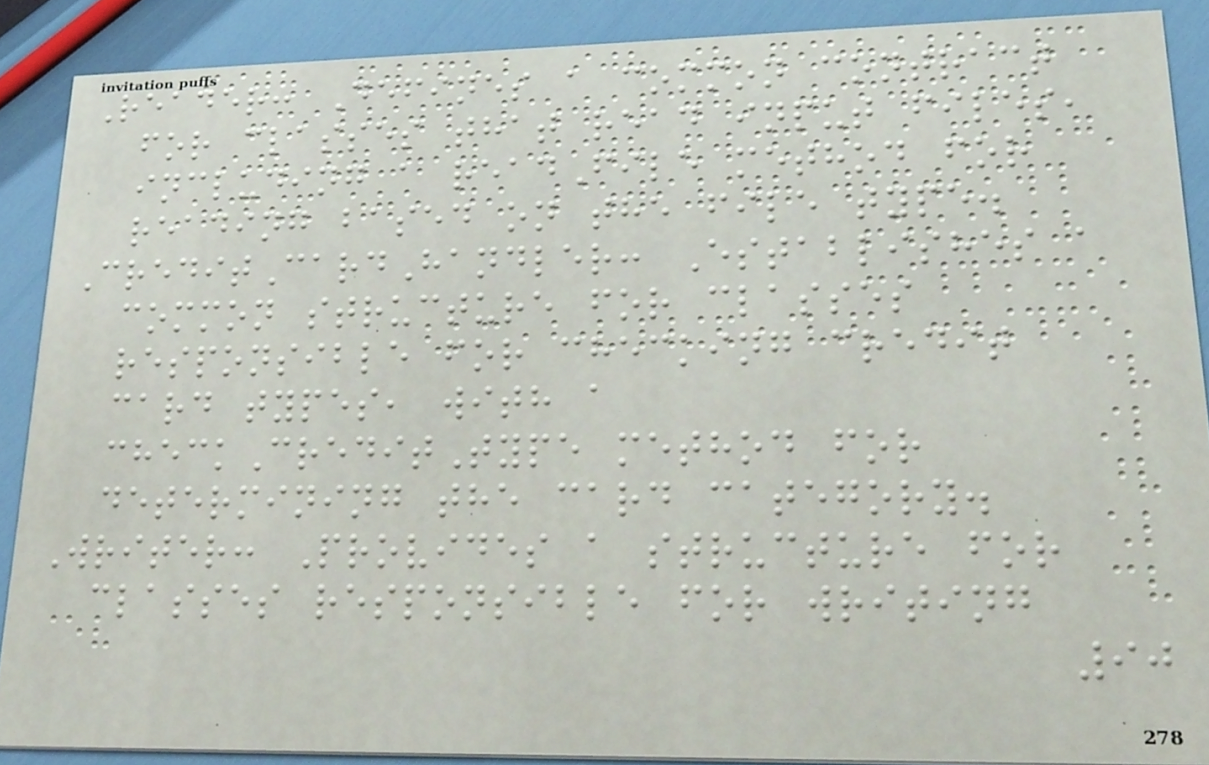Reader: Defines a common contract
for classes that read input files,
including a readFile method for
reading based on the file type.
CreditCardHandler: Establishes a
common structure for classes
responsible for checking credit
card types, with a
checkCreditType method for
determining the card category.
Writer: Provides a structure for
classes responsible for writing
90
